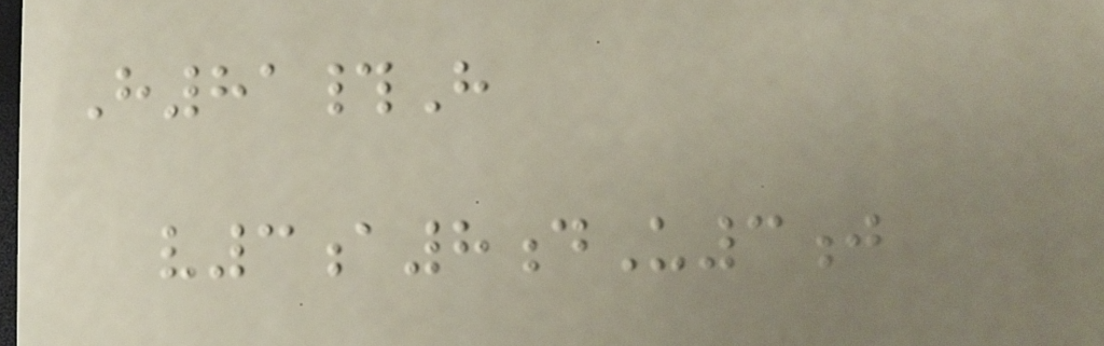H81#H
v3a8dU3j
